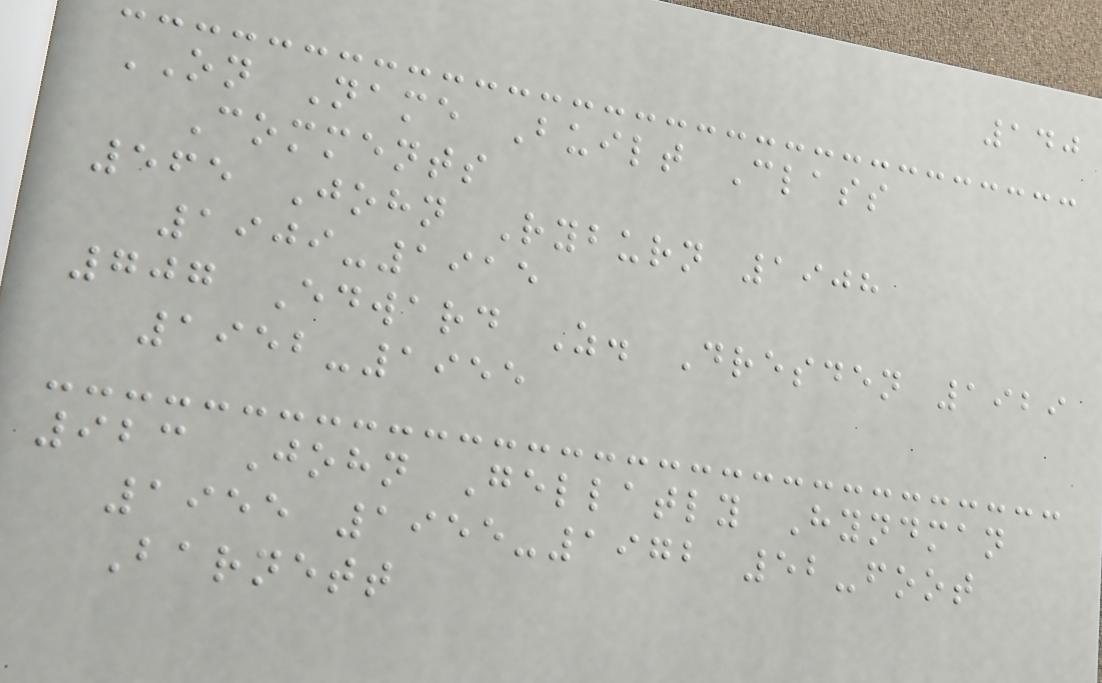140
ON Name Built Class
Comments
565 John Ryburn 1908
1909-1915
707 Edward Z. Dresden 1929
1952-1955
923 John Gellatly Hyndman
1955 1955-1972 52-foot
Barnett
